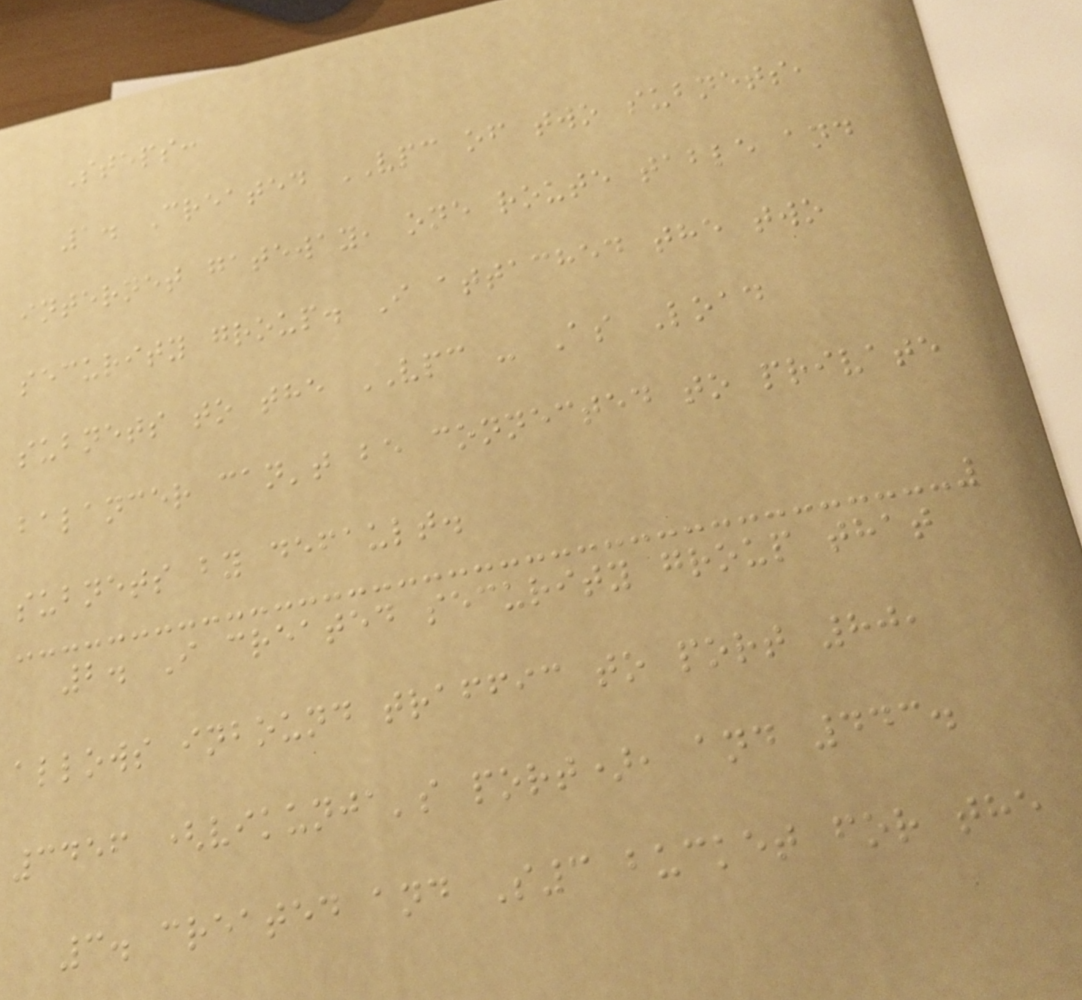Steps:
1. Created VPC of two subnets,
internet gateway, one route table and
security group. I attached the two
subnets to the VPC - As Load
balancer can't be connected to private
subnets by default.
2. I created security group that
allows inbound traffic to port 80,
3456 (vikunja's port), and 443.
3. created and S3 bucket for the
